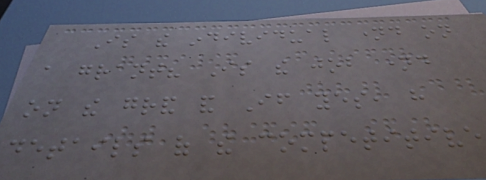Is the individual named on
a grant? Is the job named
on the grand and If yes, have
details of the competitive
